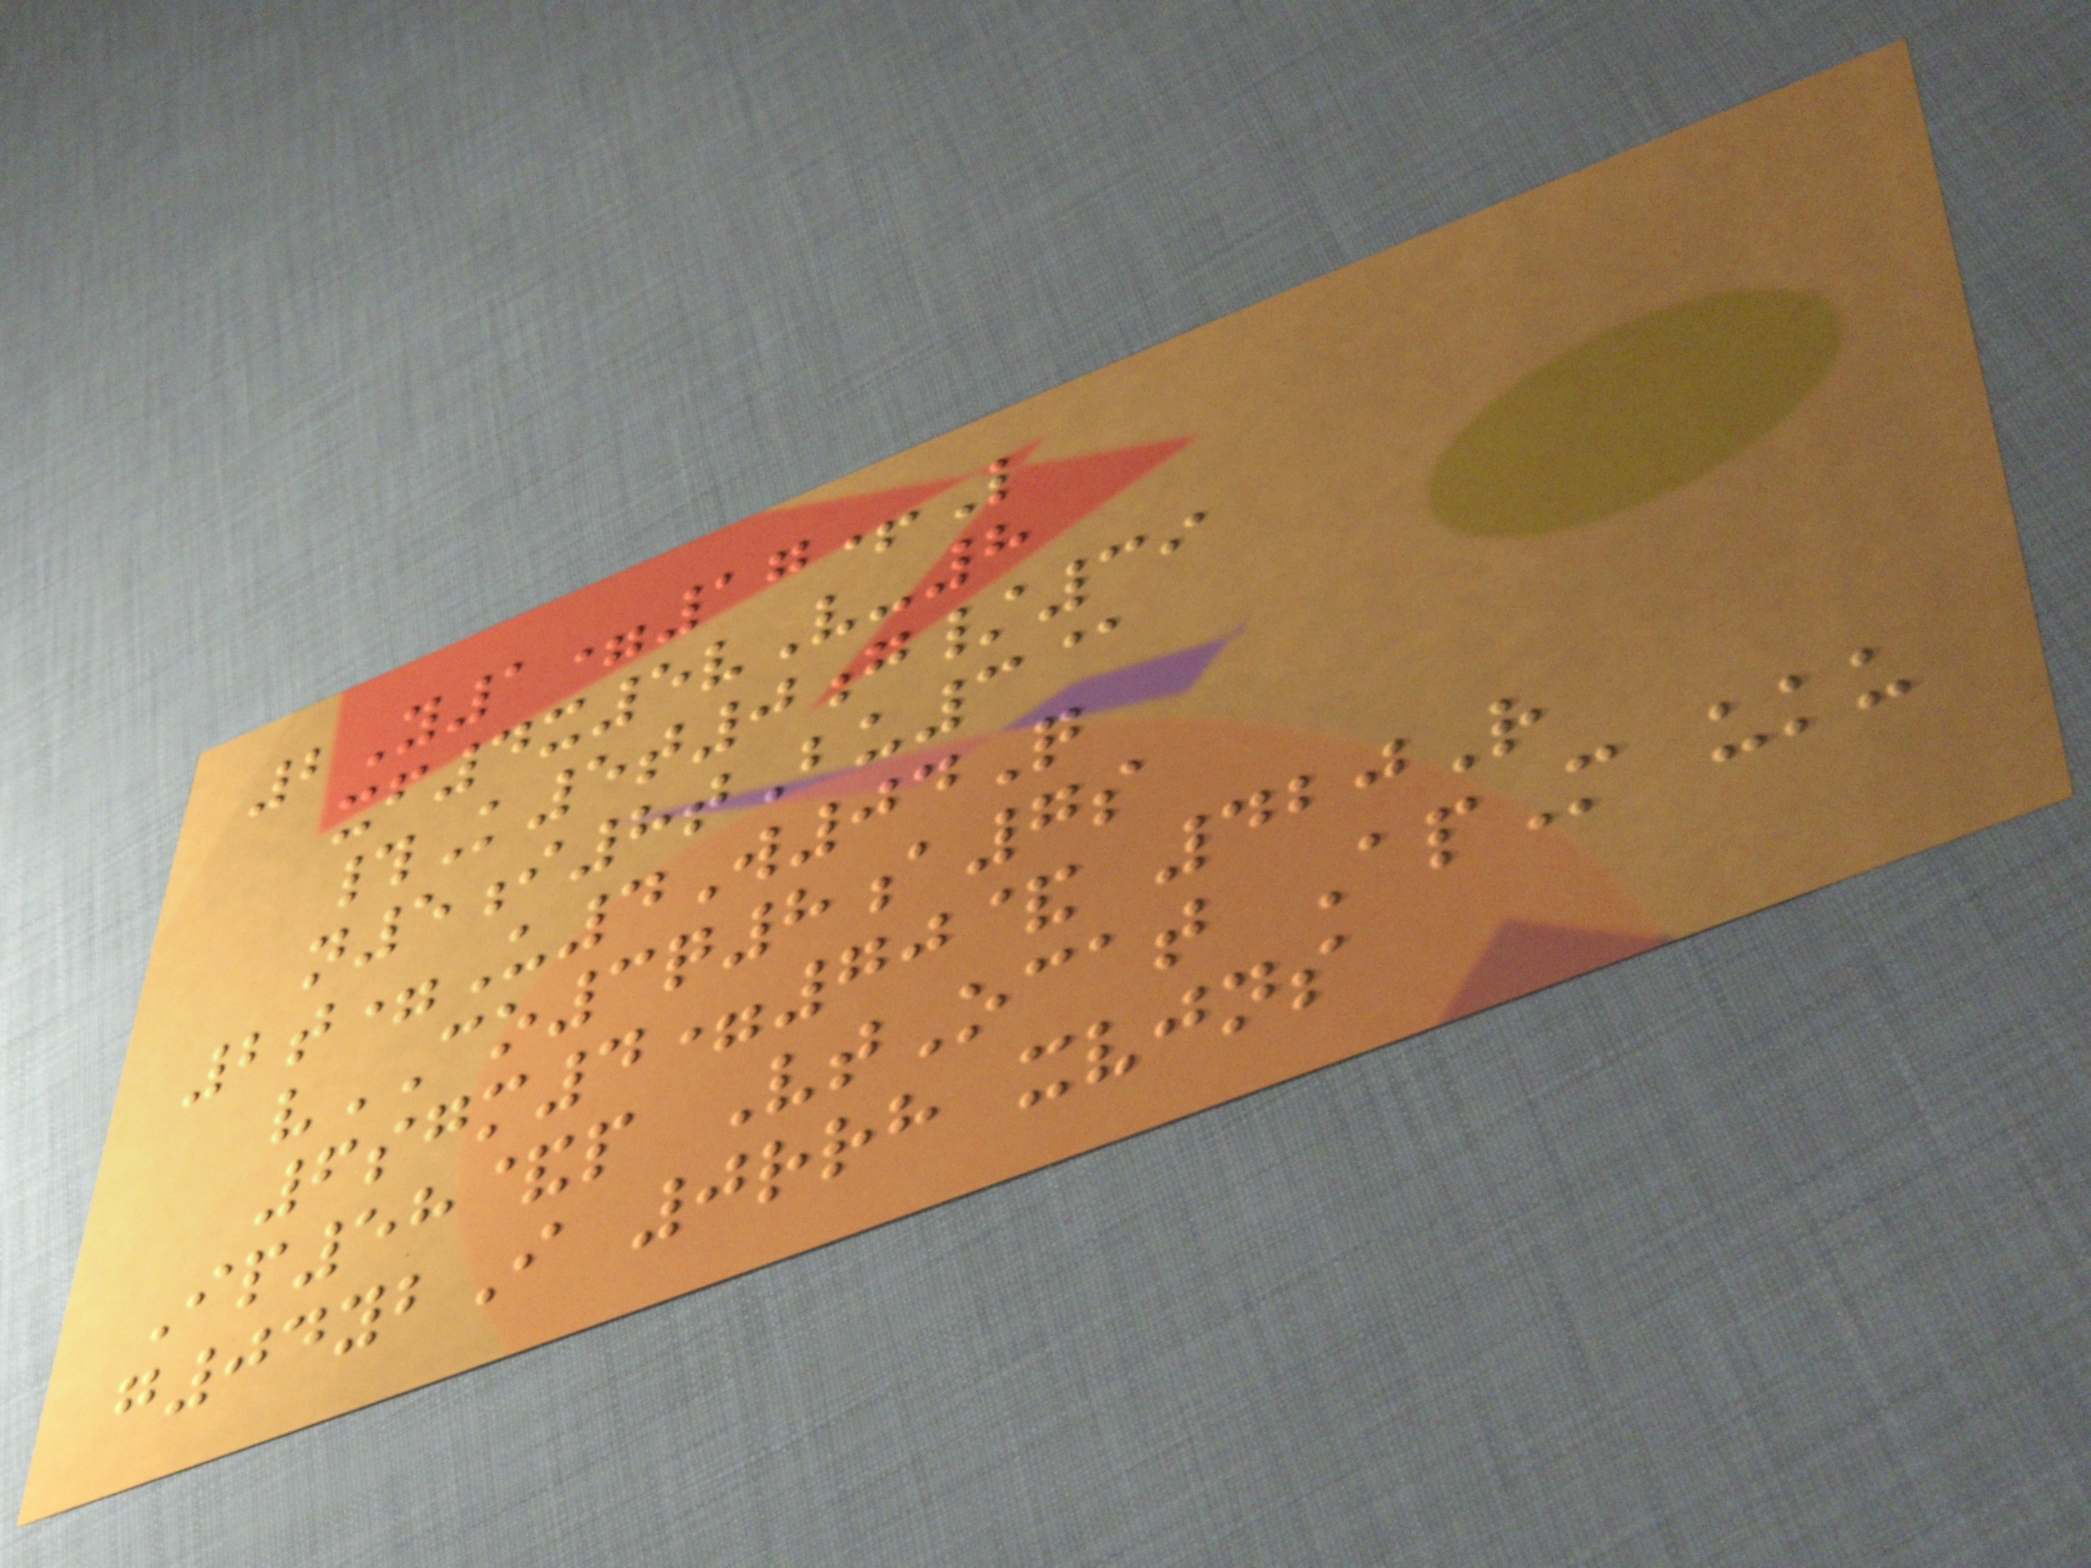2Y1=17+L
xf4x5vV-8
#K5t0g/39
n5i8tBu3@
2t=U4W04Q
vCO3q8a7s
6sgm4=70& 420R
Ip58&p VtOcat ApM uku
g04ybI 0rrh xvjns
